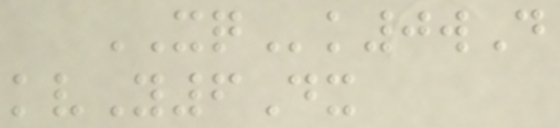XQk0wD
kvY6Dx
